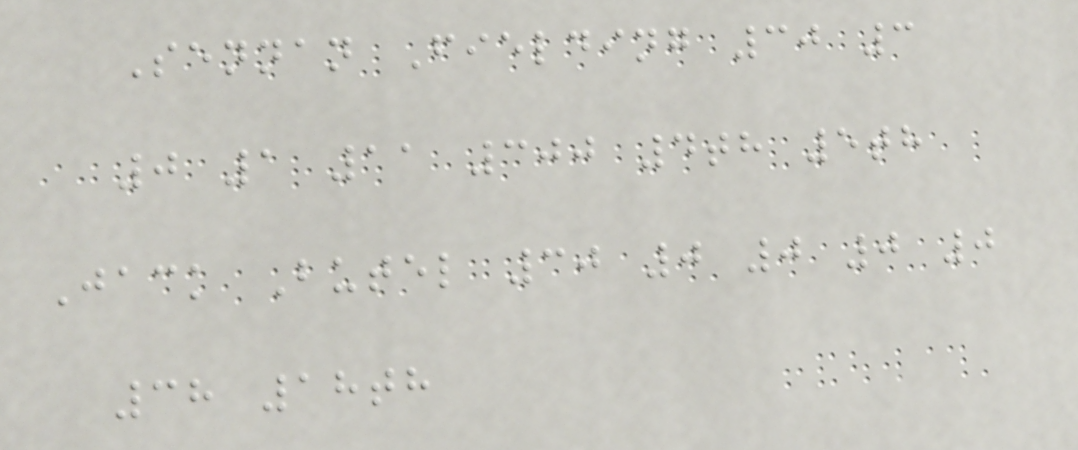Sennan Fielding 30 3
0 1 11 300 4th 5th
Jack Butel 30 0 0 0 0
38 18th
